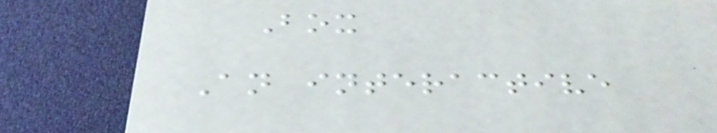Box
An interactive
